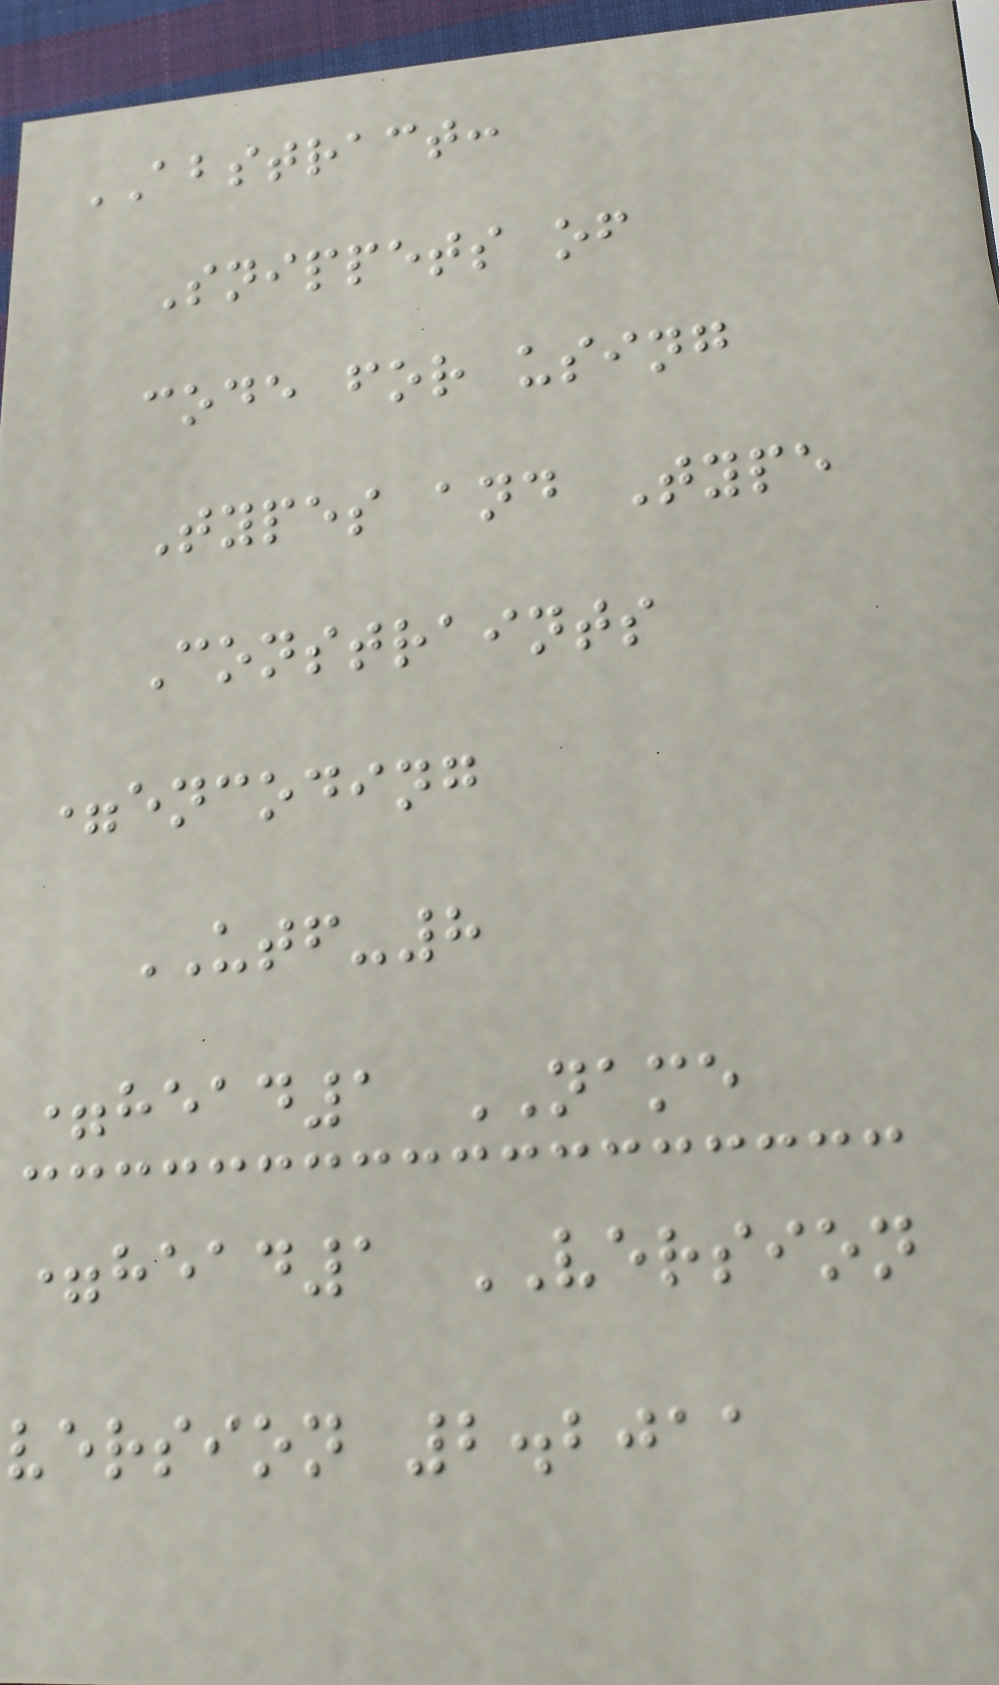ABSTRACT:
Snippets of
code for using
Types and Type
Constraints
=encoding
UTF-8
=head1 NAME
=head1 VERSION
version 2.2011
